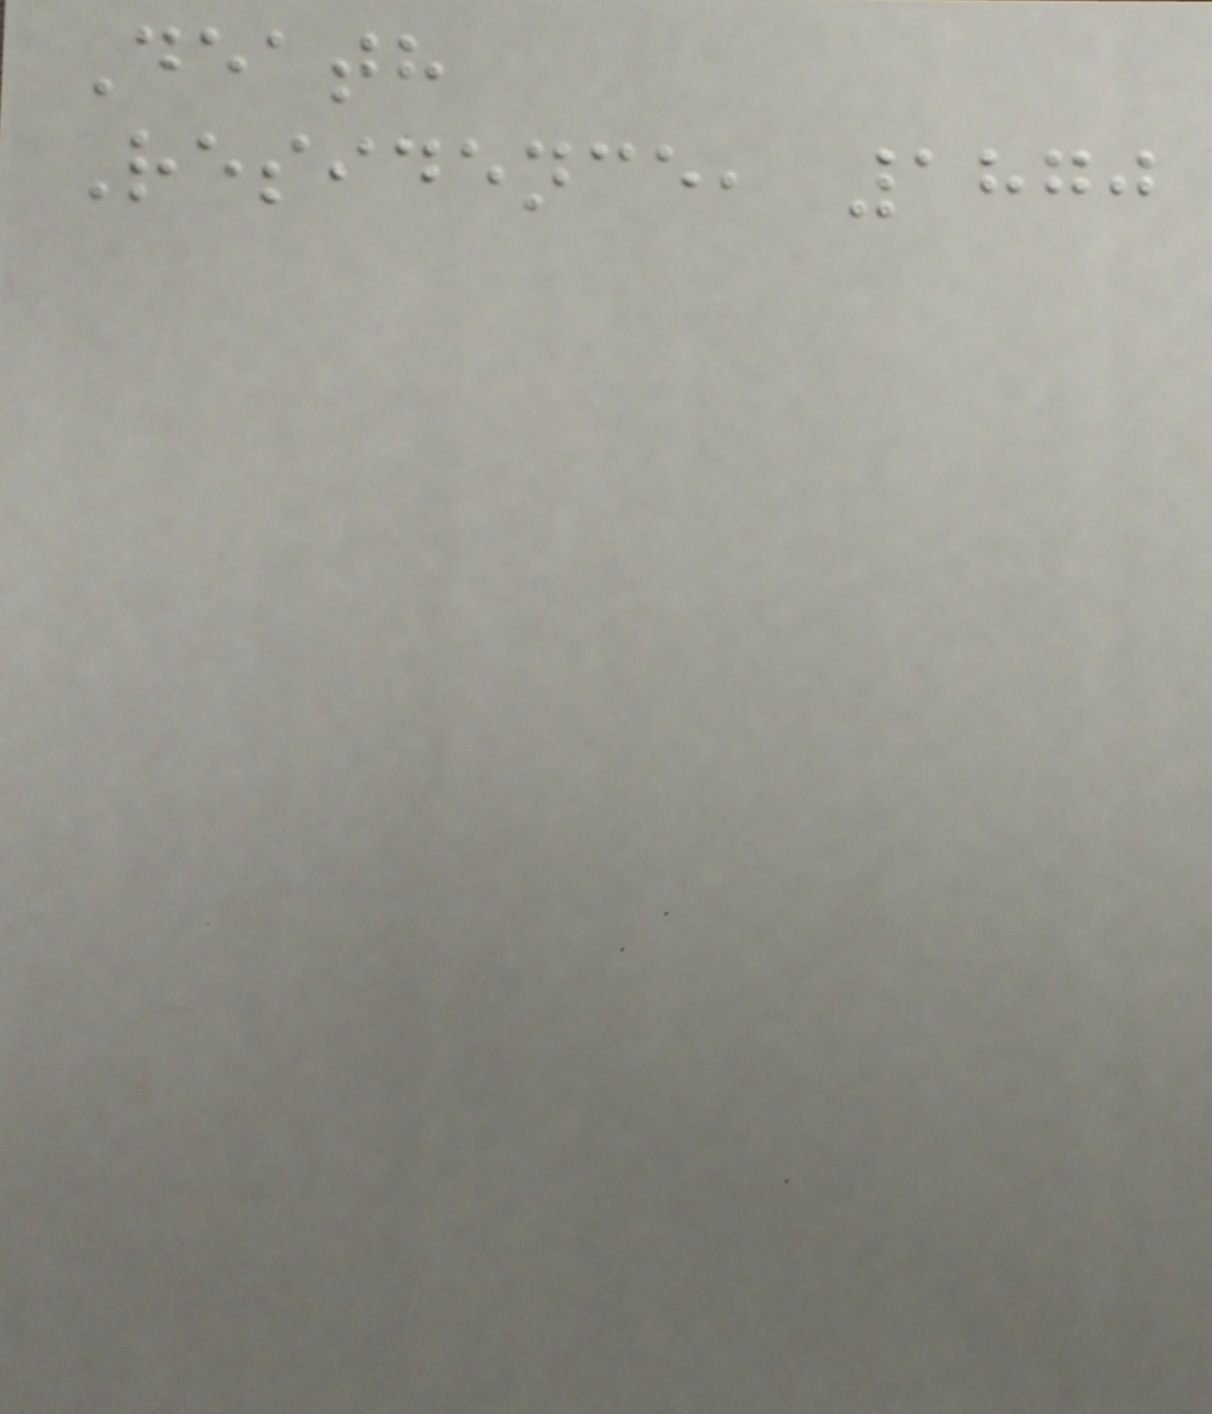Death
Residence, 1870
